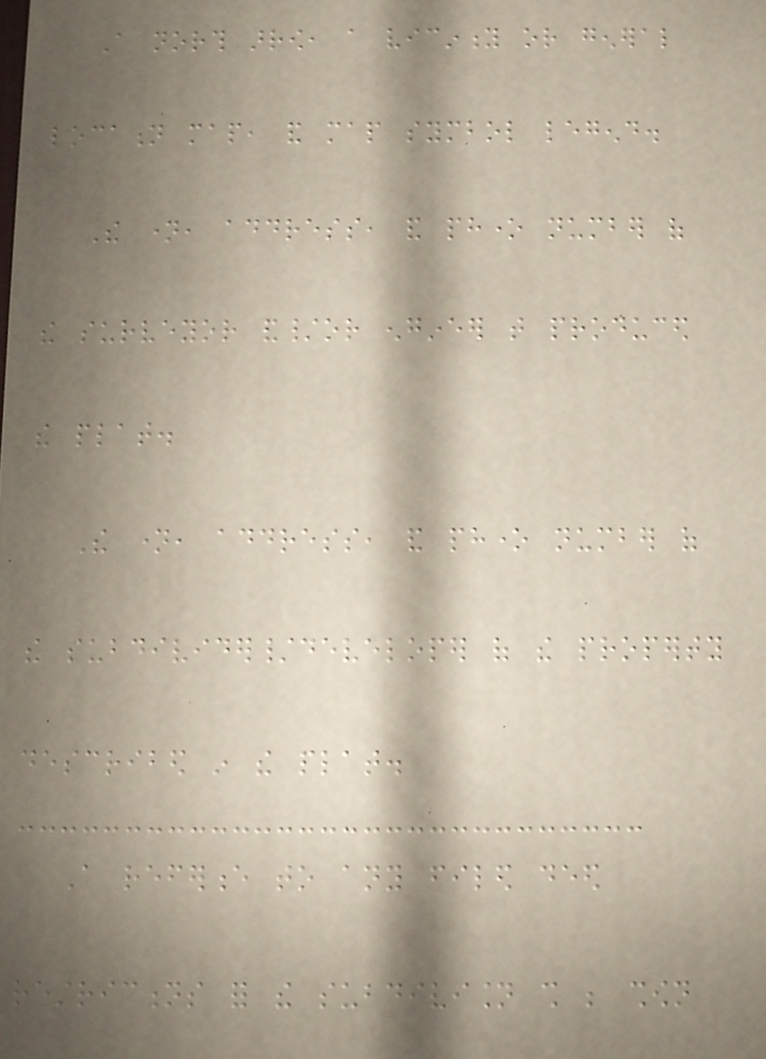A north arrow, a vicinity or general
location map, and map symbol legend.
The name, address, and phone number of
the surveyor and/or engineer that produced
the plat.
The name, address, and phone number of
the subdivider/developer of the property
described in the plat.
A reference to any filed deed
restrictions for the subdivision shall be shown
